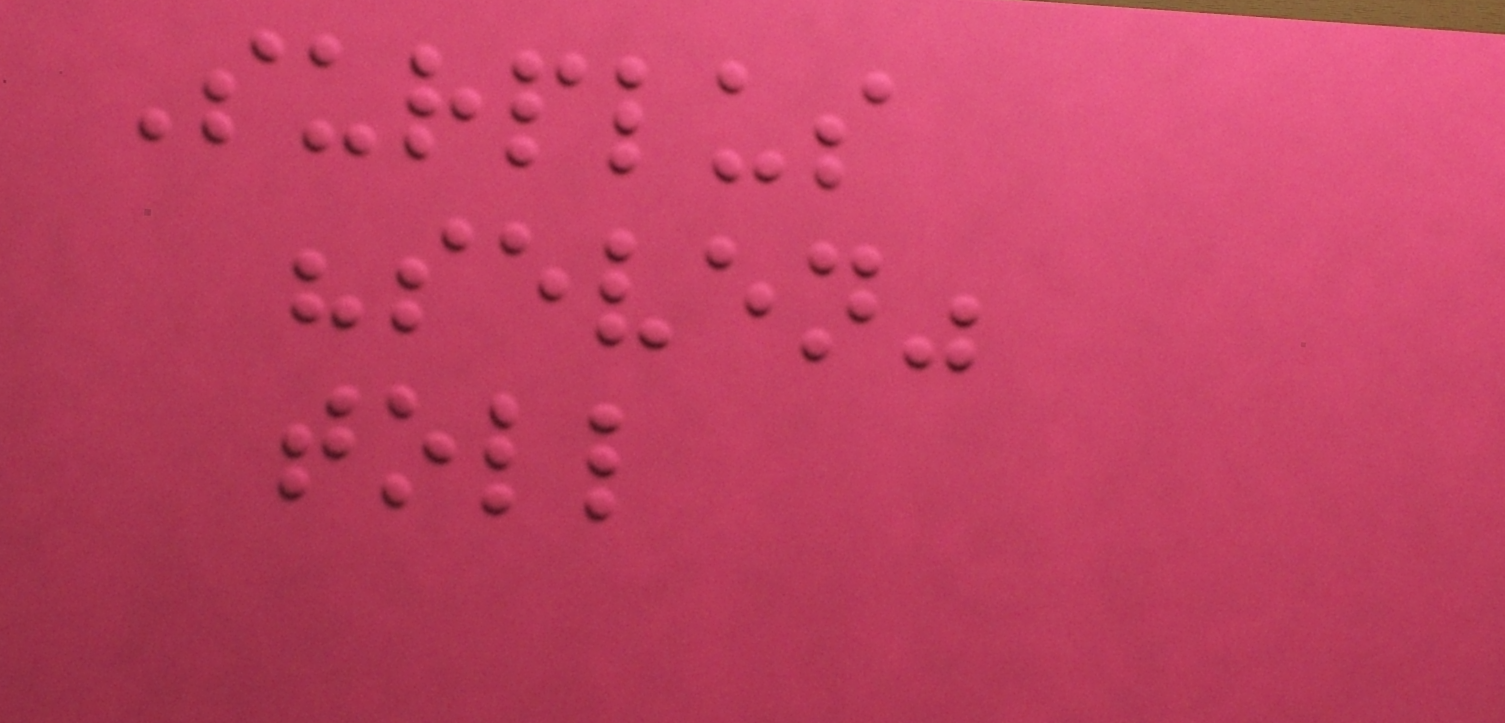Surplus
"seven"
toll
